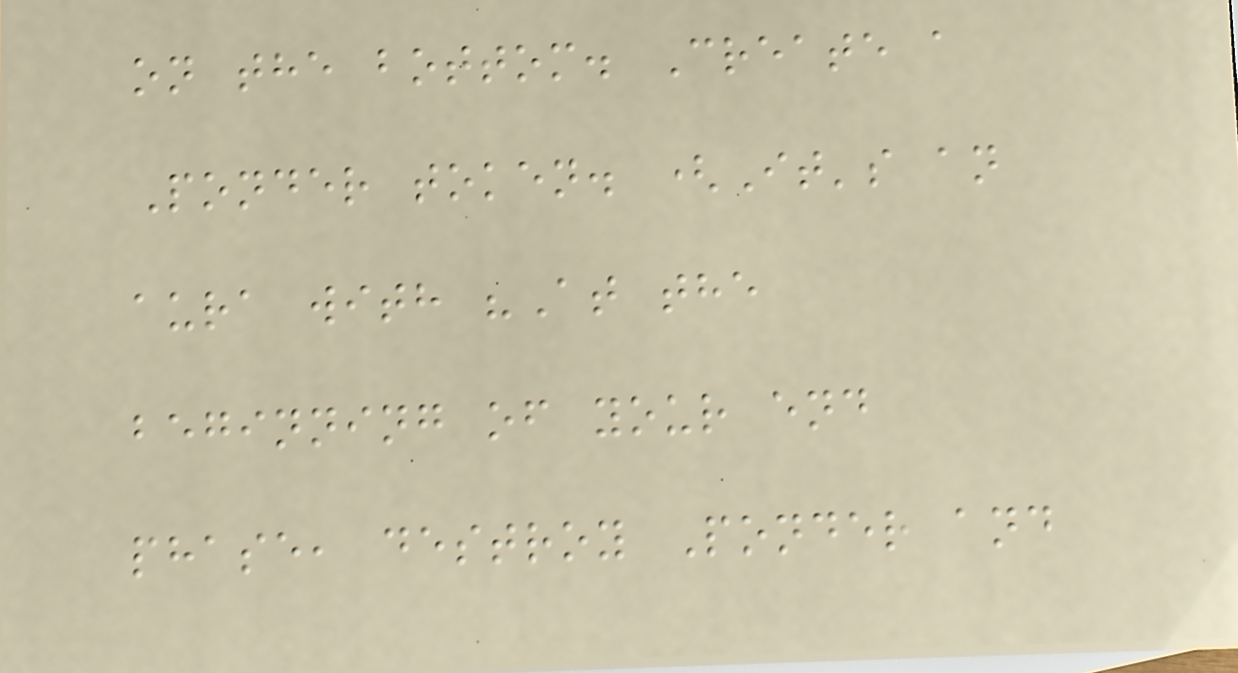on the bottom. Create a
Ponder token. (It's an
aura with "At the
beginning of your end
phase, destroy Ponder and
